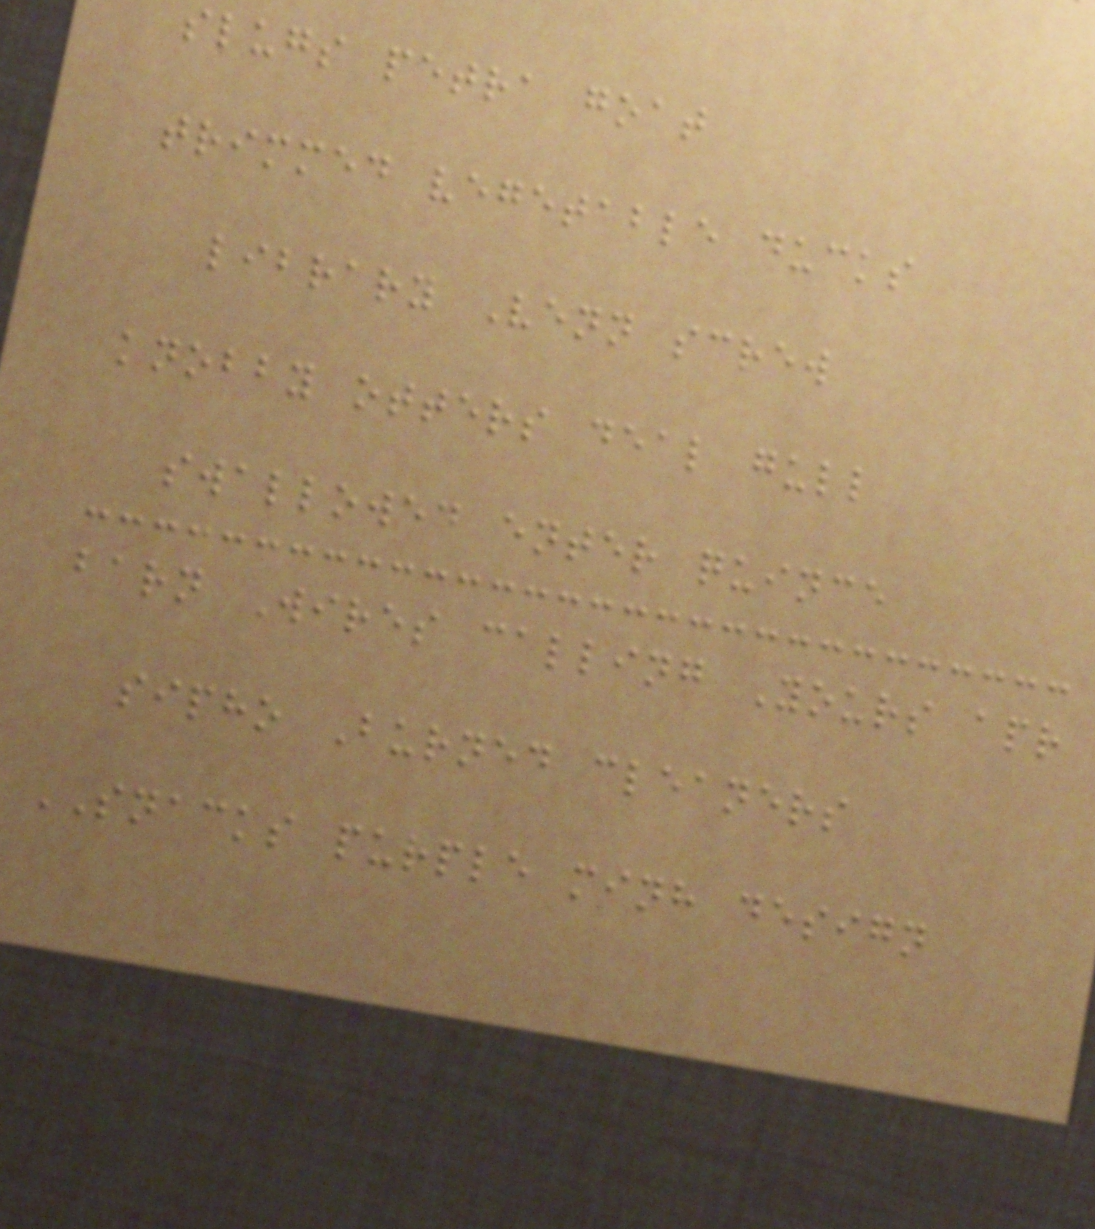slugs petra goat
trimmed vegetable ducks
library Venn screw
knobby otters deal gull
swallowed enter quince
barn Wires calling Yours apr
sipho Burned cleaners
SNACKS purple minh design
